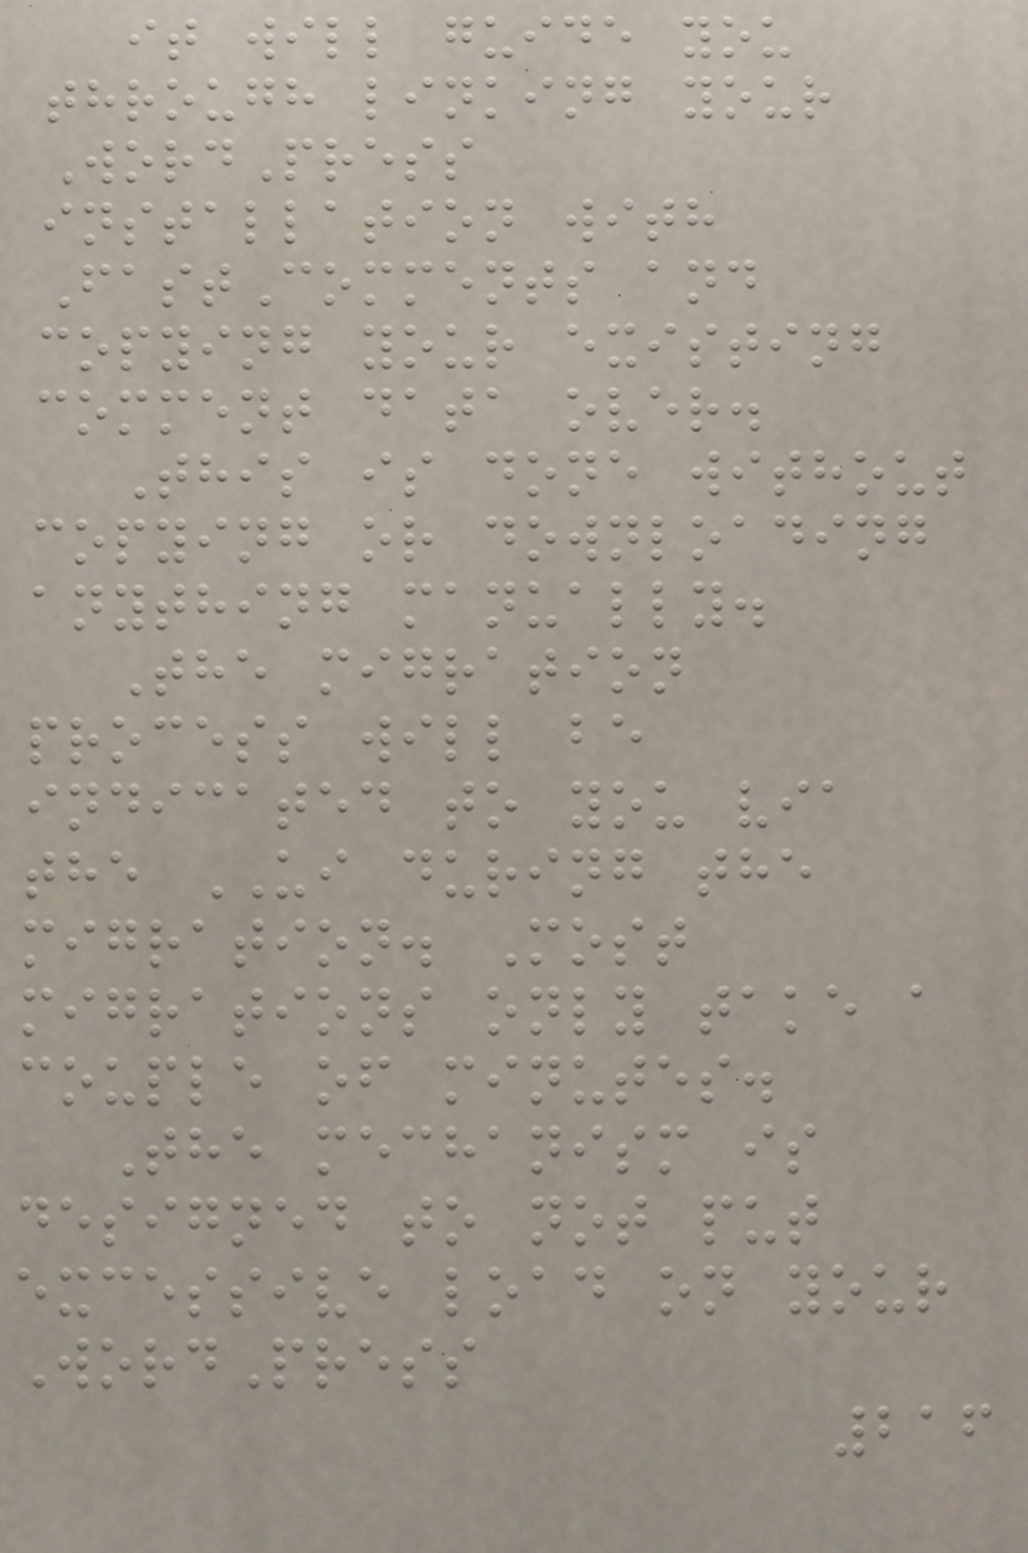it will guide you
through linking your
WordPress
installation with
FastComments and
copying your existing
comment data over.
This is done without
copying or downloading
anything manually.
The migration
process will be
indicated to you via
the UI during the
migration. Most
migrations only take a
couple of minutes.
The mechanism is
designed to not put
excessive load on your
WordPress
216
